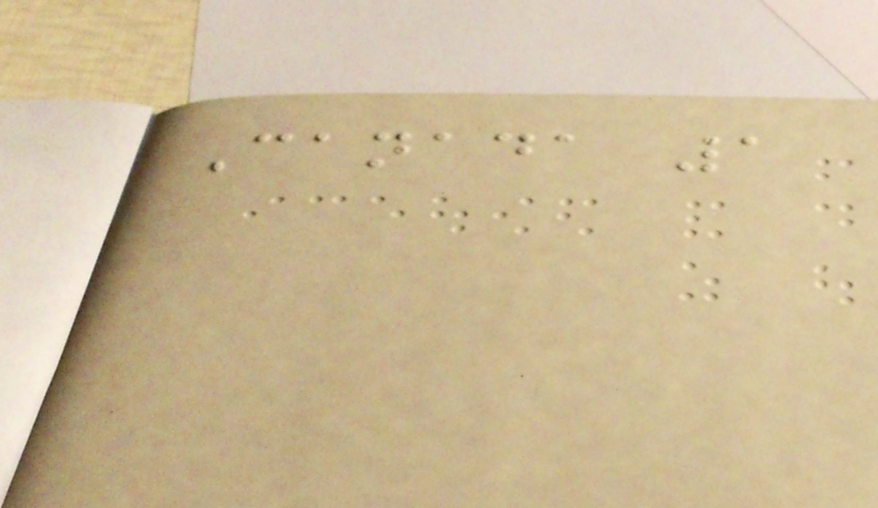Canada 1
